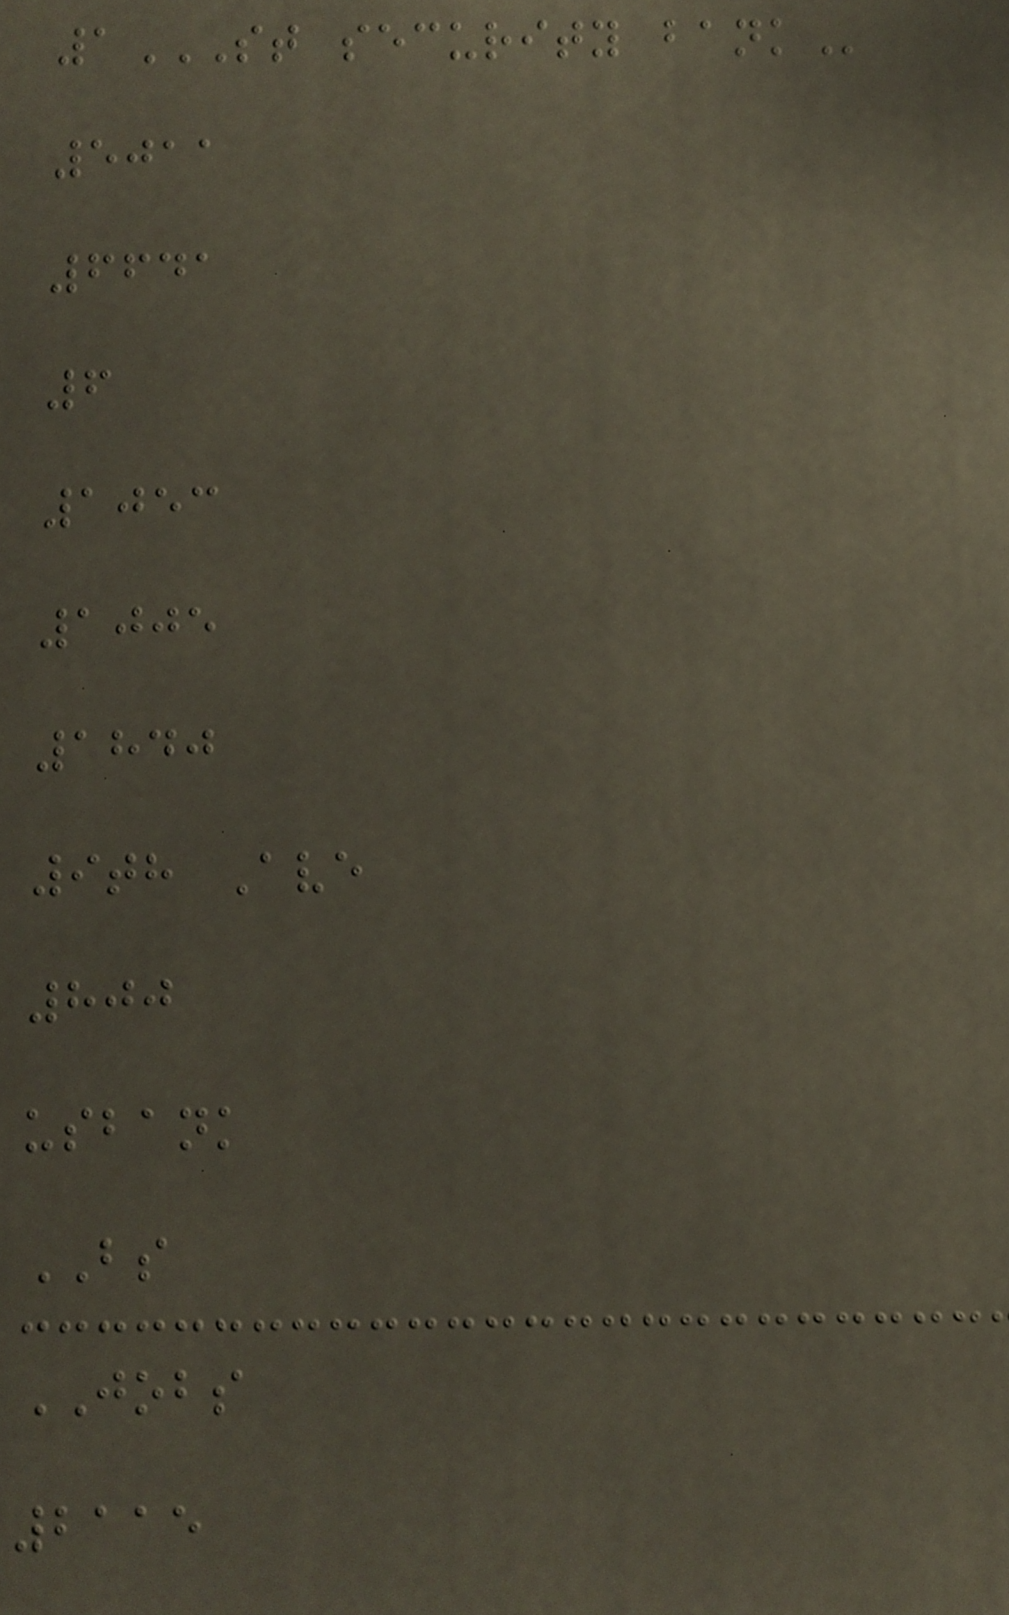1ST SECURITY BANK
5011
6641
6
1053
1005
1840
9th Ave
800
usbank
BS
JOBS
2115
